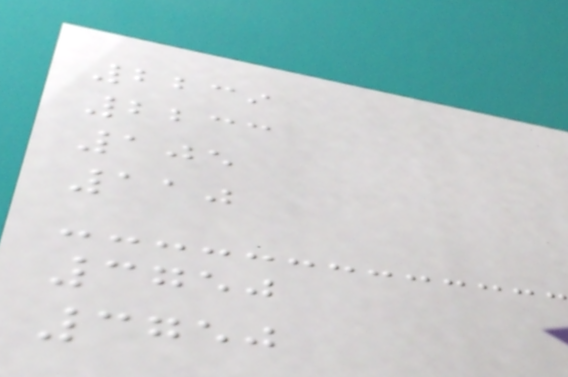2239
2233
105
110
3750
3750
